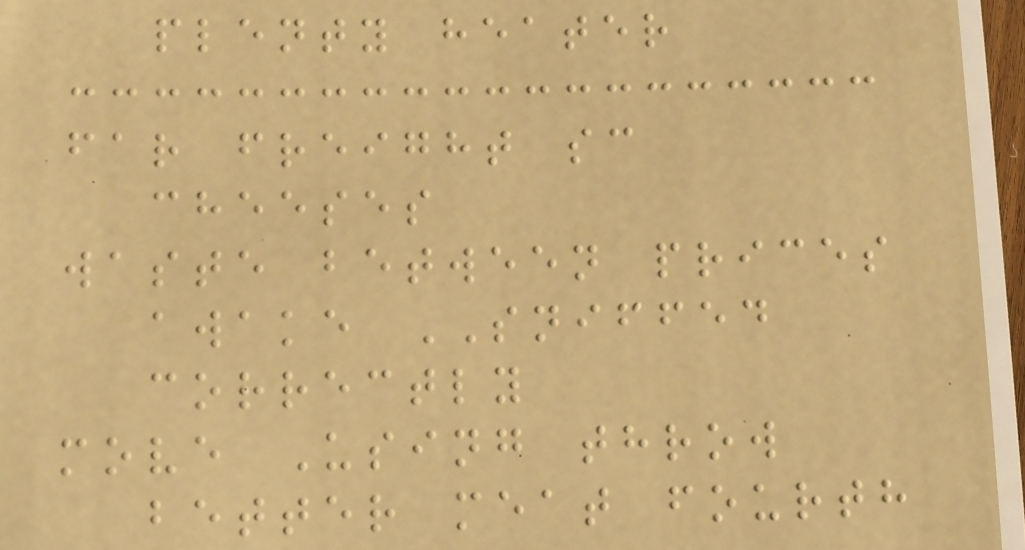plenty heater
far freight sc
cheeses
waste between prices
awake SNIFFED
correctly
move Using throw
better meat fourth
